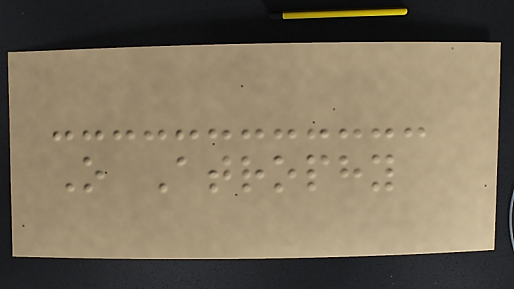O Atrophy
